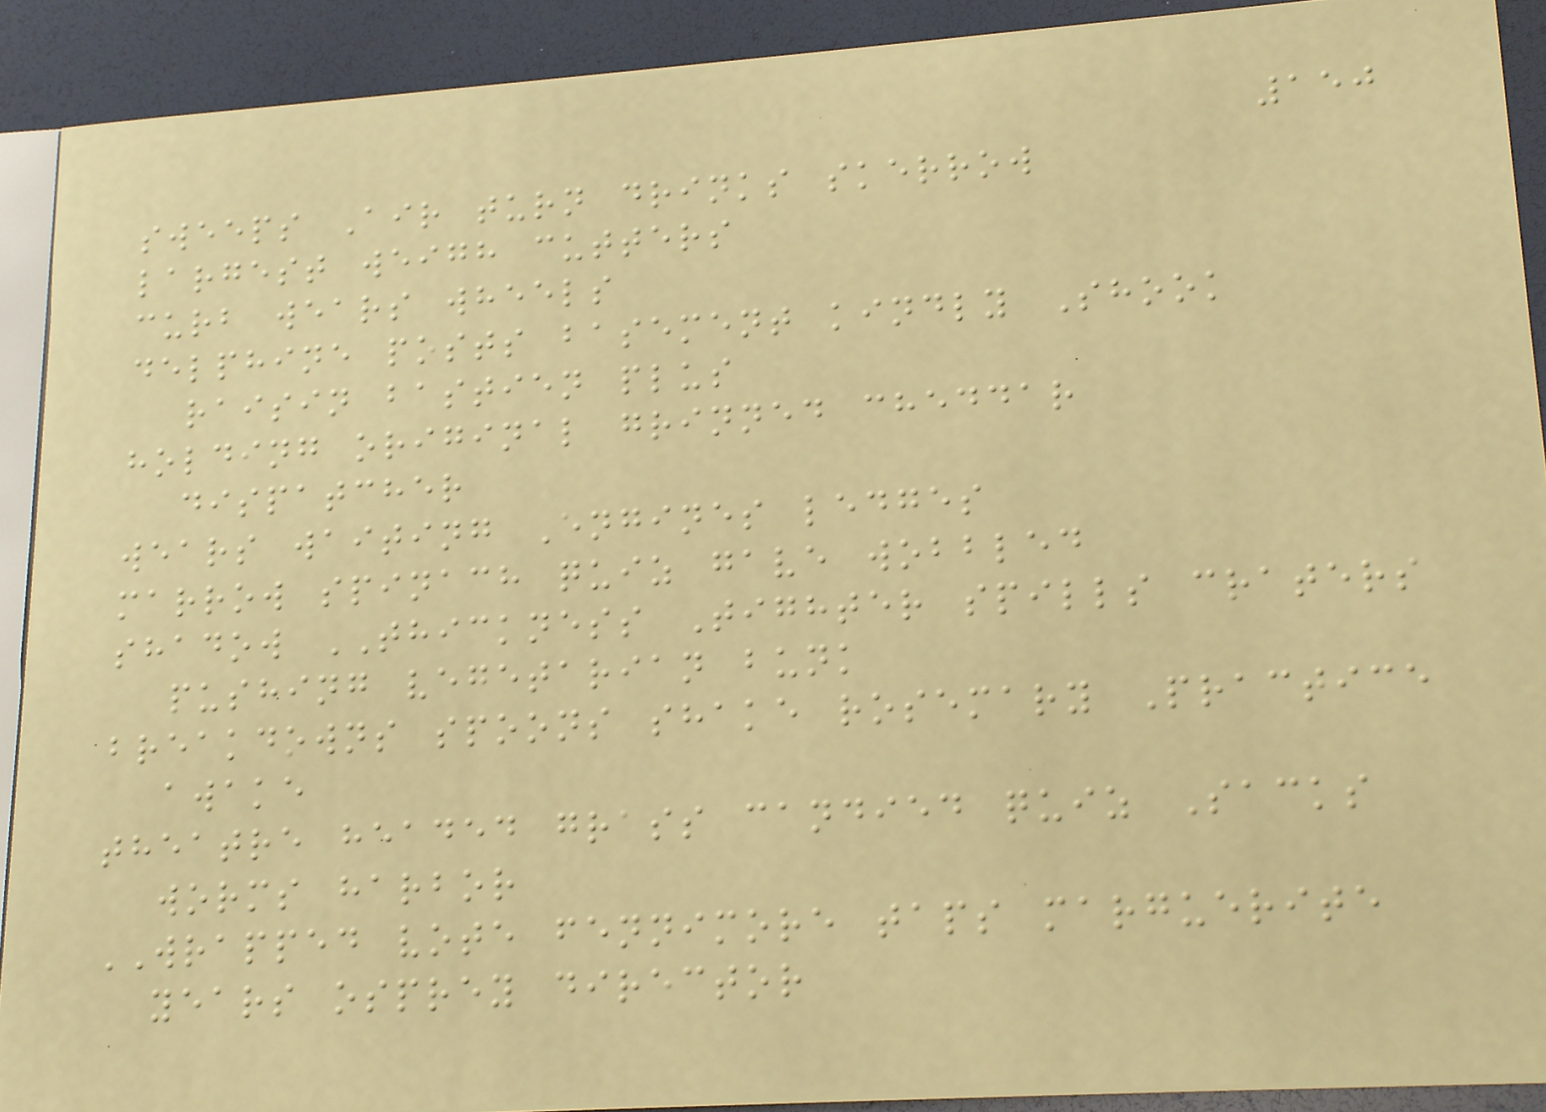150
sweeps Air turn drinks skerrow
largest weigh cutters
curb wears wheels
delphine posts basement kindly Shook
raisin bastien plus
holding original grinned cheddar
dispatcher
wears waiting Engines ledges
marrow spinach quiz gave wobbled
shadow THICKNESS Tighter spills craters
pushing vegetarian bunk
breakdowns spoons shake rosemary Practice
awake
theatre headed grass candied quiz Sacks
worms harbor
WRAPPED vote fennimore taps marguerite
years osprey director
